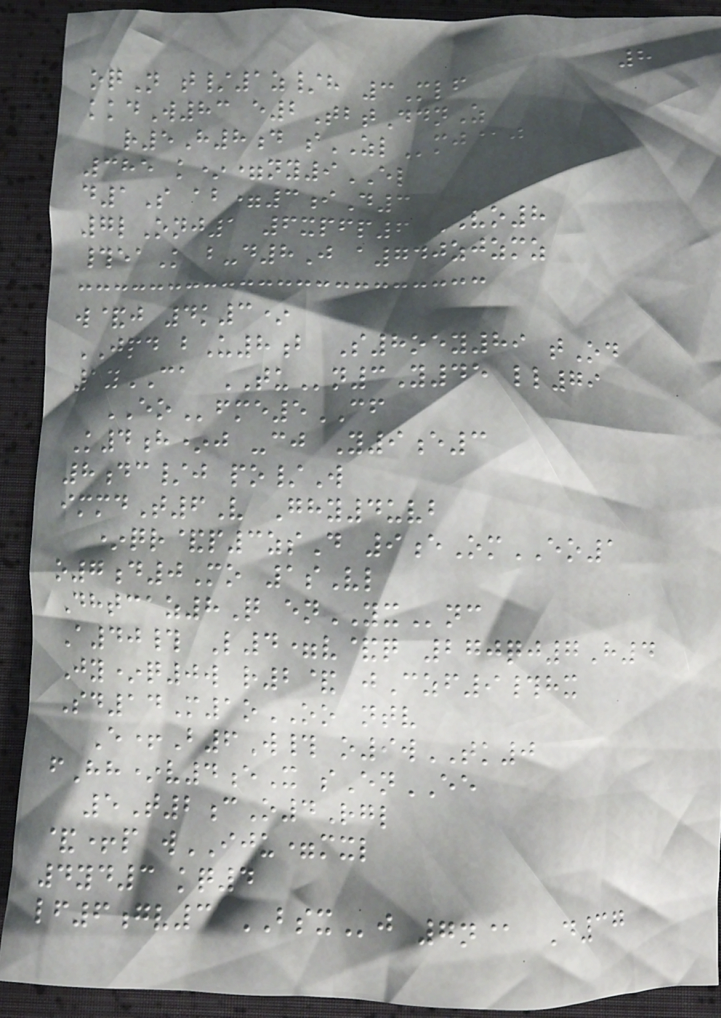8
oqN t/1z/h 3Mlf
kkdW83 e2TbtDdnZ
r5H8d sZLmj@j
385 k*=ny9EL
d1S ab=3iD3
7lOnj1 6xpfp6 VO8
#eaK b-d8J a740zjzmz
w&j 4k3*
JPD bU8b S8oey89 tOd
1yCA TUn3Y45 ll79
EOfme5CF
K4h*j -cj Y9e3
8dc/j po/W
immdT6V Ghy4uvb
*qr&p3zsD 9eOmEO1
o7d0Mo 1sVl
Dhtcaz8Q enYXnc
A40# L4=v&q 270qj7H4
Jy*q0w r2& jCzf9#hx
Sd14M1oOO ntv
E+B6W# o9wTK0
fHh*v4eX sEnEE
5T2cO4Rgl
&+p wIJU=mxl
4yd3 kq4
lf6gv3 BSXj 7n@ D37
